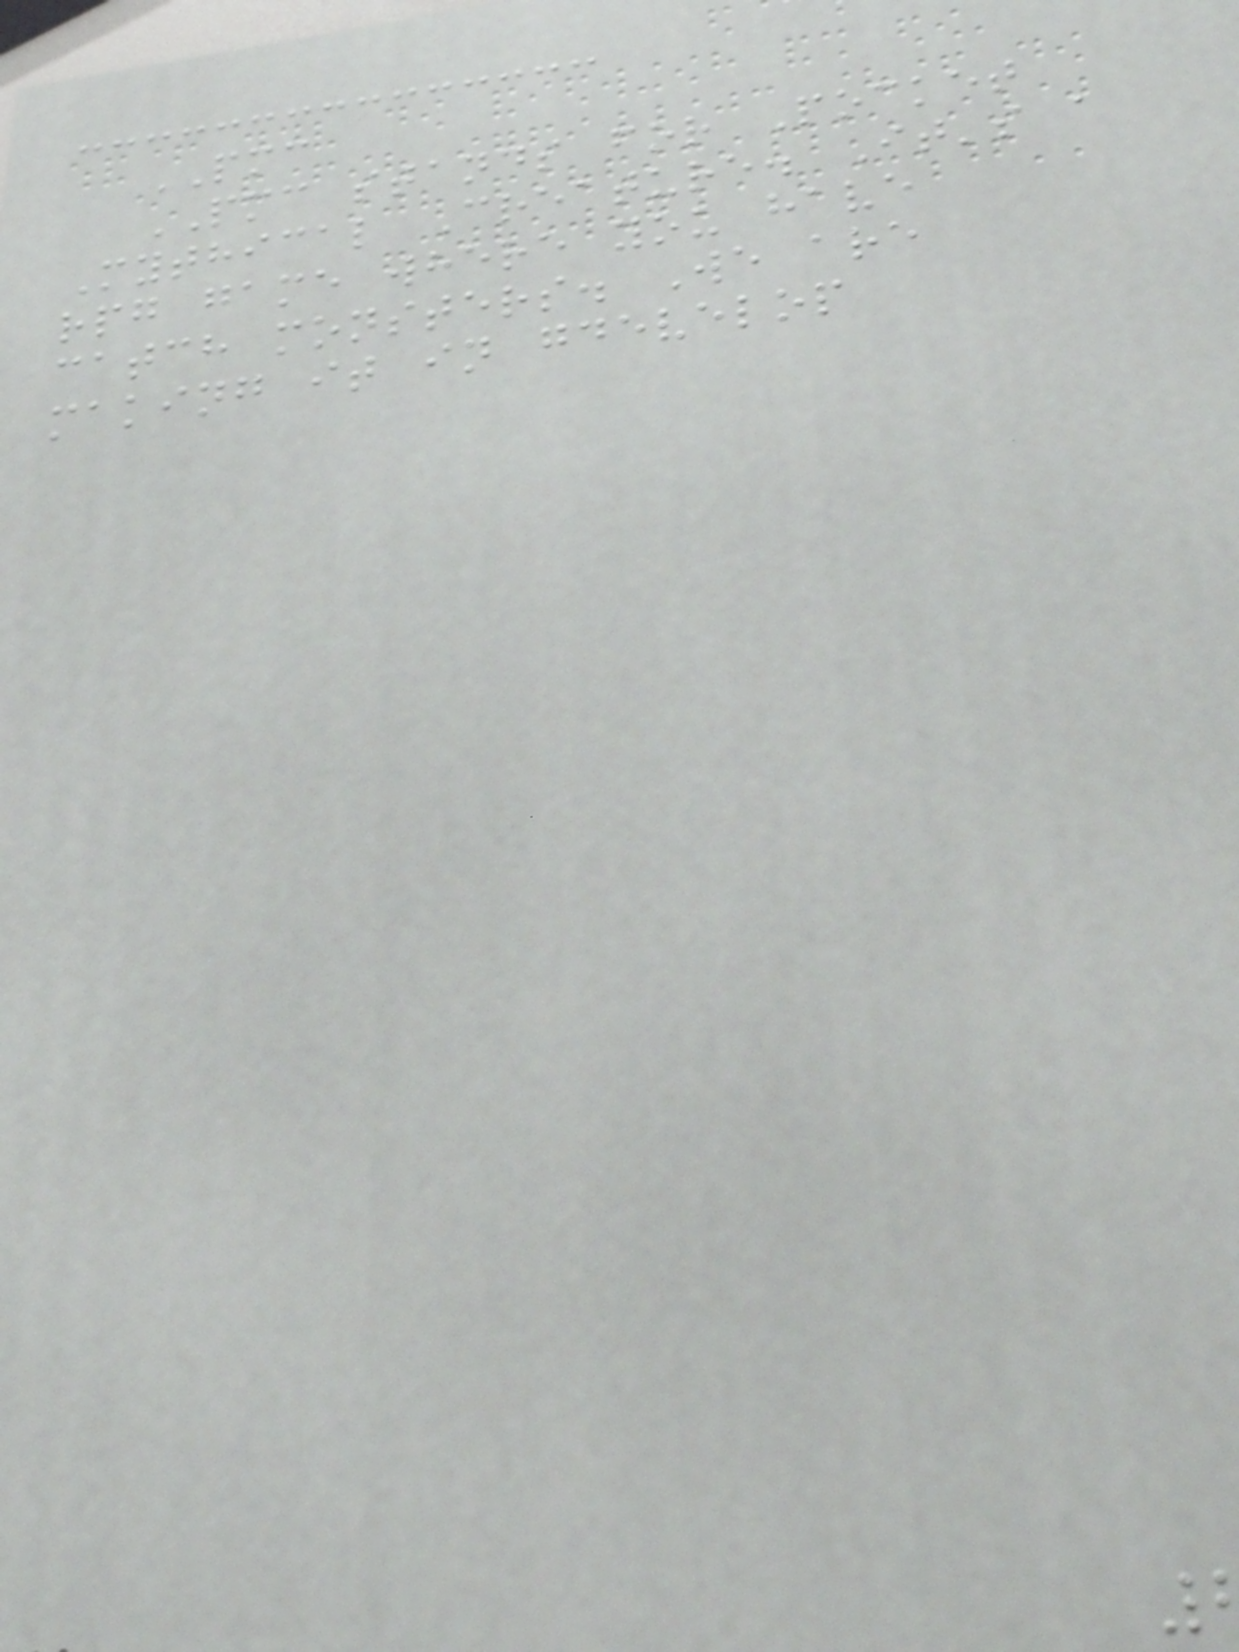PMC
PMC stands for Pocket
Mythical Creature. It's a
rpg game where you have
catch monsters. We are
making it in gdevelop
